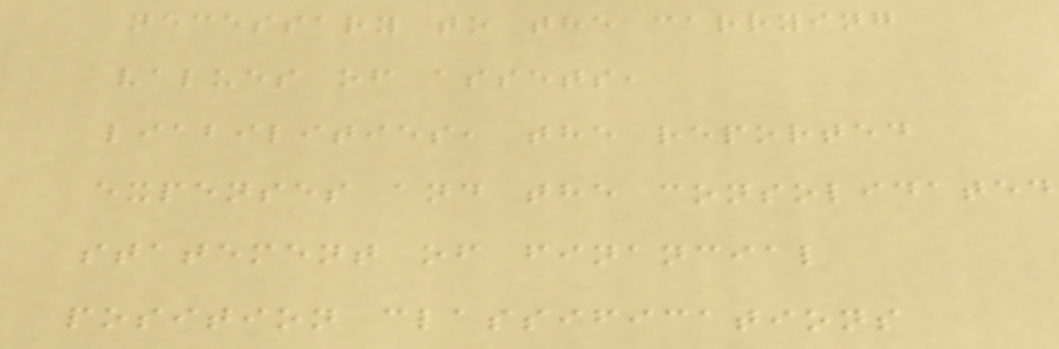necessary to the carrying
values of assets,
liabilities, the reported
expenses and the consolidated
statement of financial
position classifications
